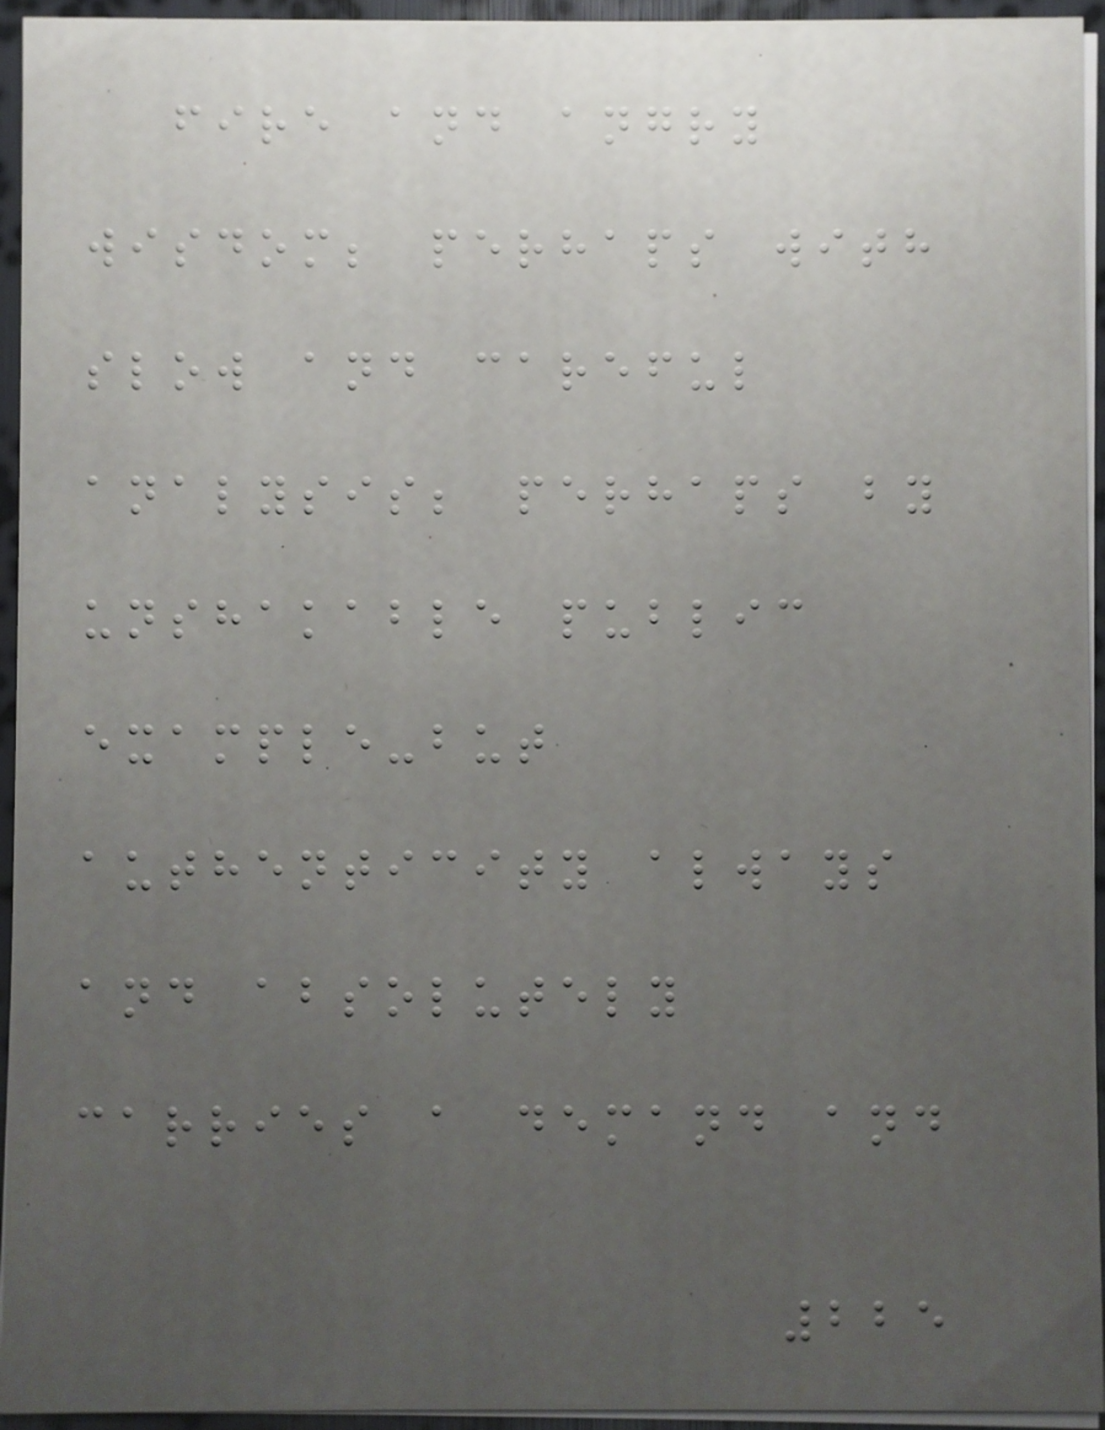fire and angry
wisdom; perhaps with
slow and careful
analysis; perhaps by
unshakable public
example-but
authenticity always
and absolutely
carries a demand and
225
